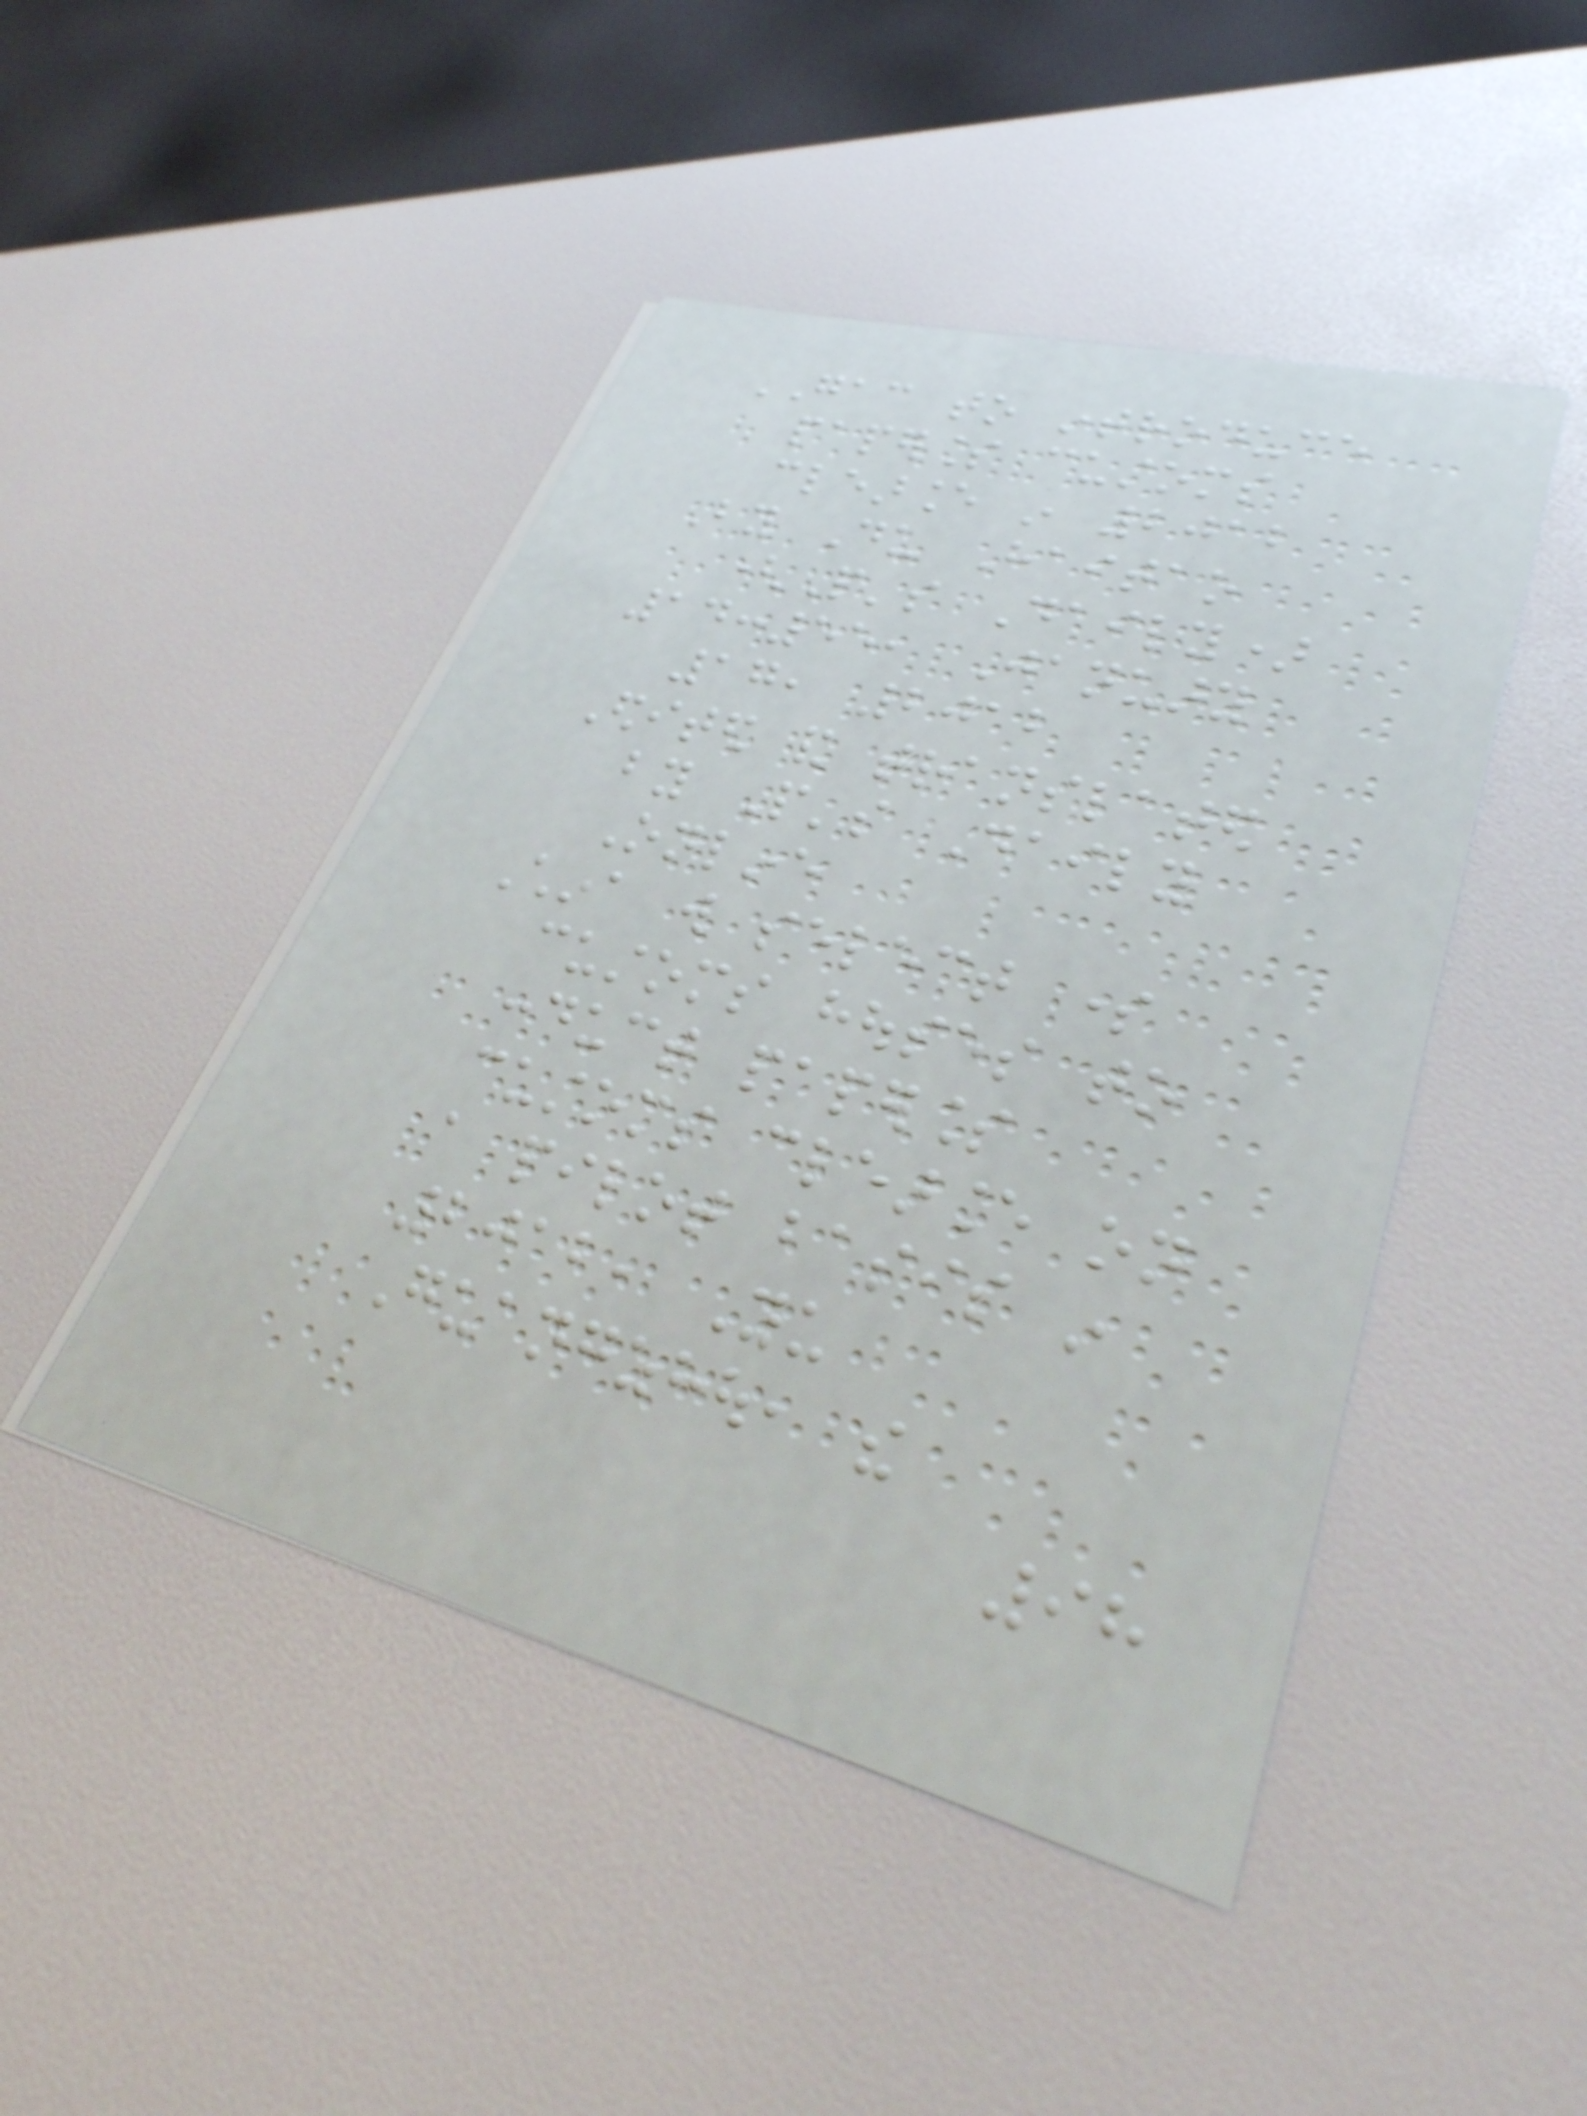GAC to introduce
paperless customs
clearance in 2012
By Du Haitao
(People's Daily)
14:55, January
17, 2012
Edited and translated
by People's Daily
Online
China will select some
customs houses to
conduct paperless
customs clearance on
a pilot basis in
2012, Yu
Guangzhou, the
98
